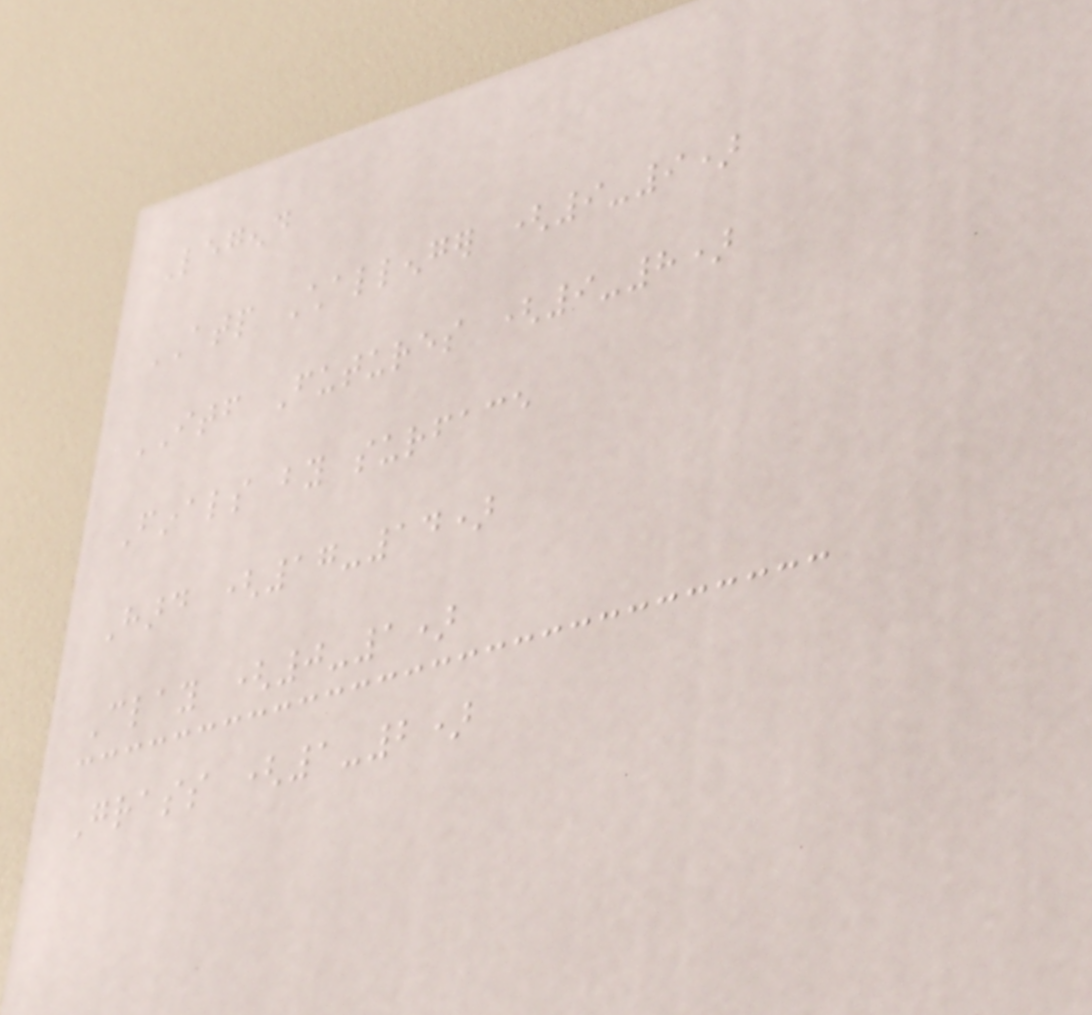Legend
ATP Challenger (9-9)
ITF Futures (9-8)
Finals by surface
Hard (17-14)
Clay (0-1)
Grass (1-2)
